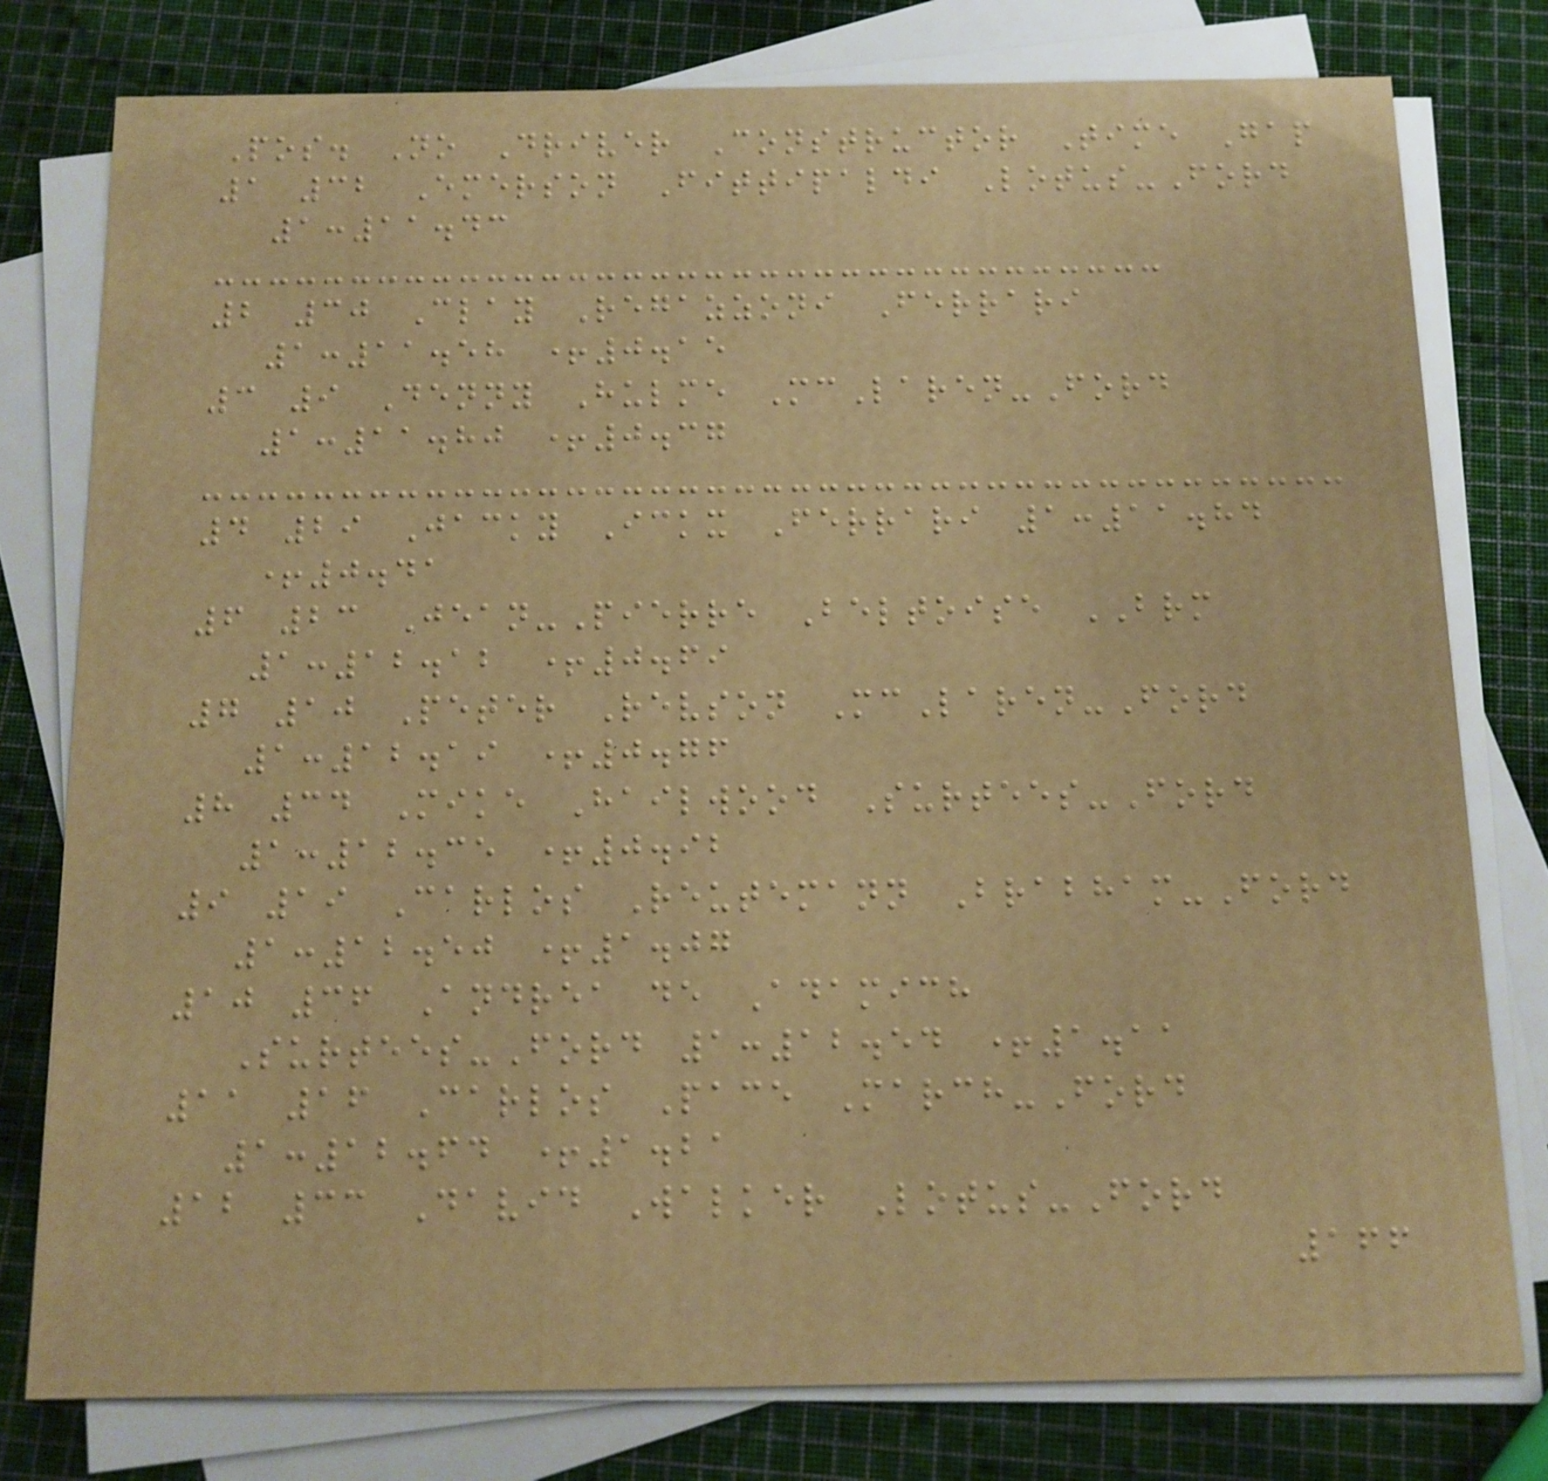Pos. No Driver Constructor Time Gap
1 32 Emerson Fittipaldi Lotus-Ford
1:11.43
2 30 Clay Regazzoni Ferrari
1:11.58 +0.15
3 9 Denny Hulme McLaren-Ford
1:11.80 +0.37
4 29 Jacky Ickx Ferrari 1:11.84
+0.41
6 23 Jean-Pierre Beltoise BRM
1:12.12 +0.69
7 10 Peter Revson McLaren-Ford
1:12.19 +0.76
8 34 Mike Hailwood Surtees-Ford
1:12.35 +0.92
9 19 Carlos Reutemann Brabham-Ford
1:12.50 +1.07
10 36 Andrea de Adamich
Surtees-Ford 1:12.54 +1.11
11 16 Carlos Pace March-Ford
1:12.64 +1.21
12 33 David Walker Lotus-Ford
166
